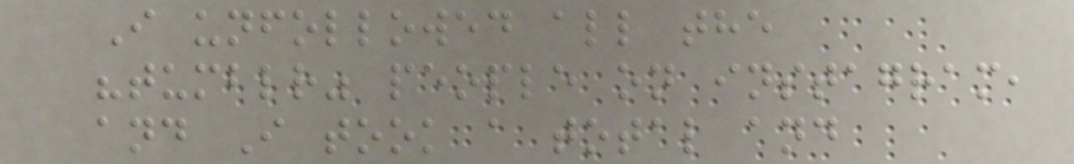I unfollowed all the
"tumblr" people on instagram,
and I took a total and
